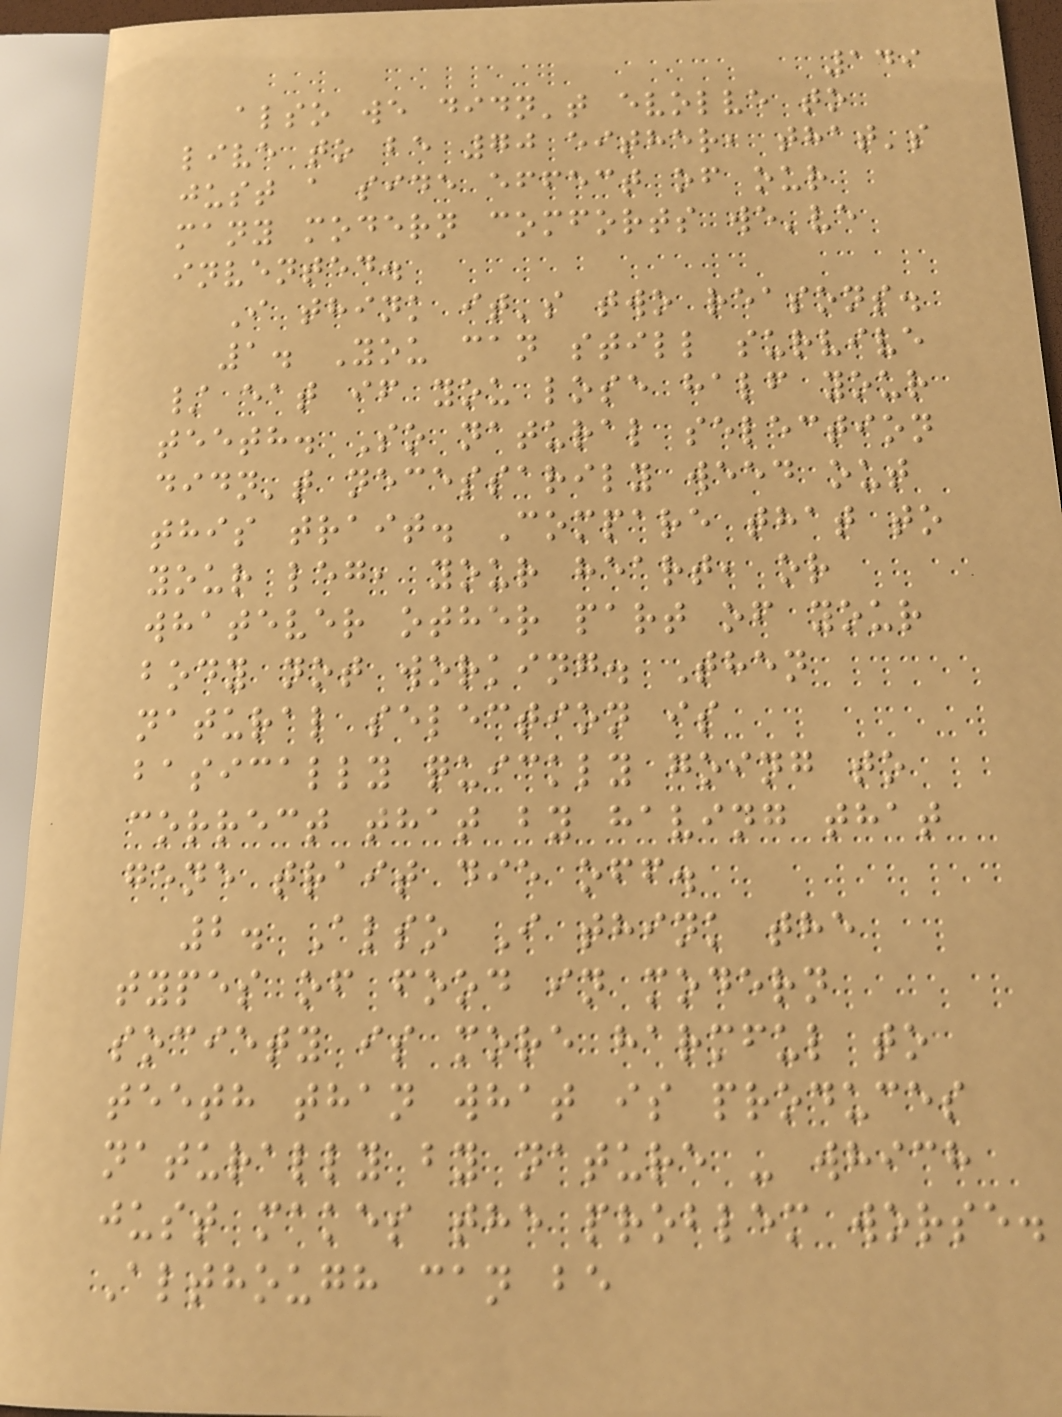149
also we didn't evolve to
live to be 70 either, that's
just a side effect of our
many modern comforts we've
invented.
I think it's two reasons.
1. You can still survive
/ eat if you lose half your
teeth. So natural selection
didn't necessarily weed out
this trait. Compare that to
your leg, your heart, or
whatever other part of your
body not working. Then
natural selection is
basically quickly going to
correct that by having that
gene trait die off.
2. Also I think the
types of food in modern
society is more harmful to
teeth than what is produces
naturally by nature - which
just makes the problem worse.
Although can be
